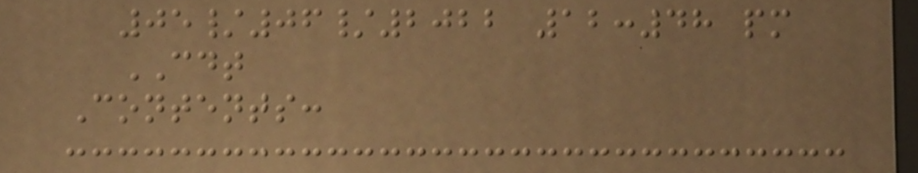05/06/2022 12:48 pm
CDT
Contents:
